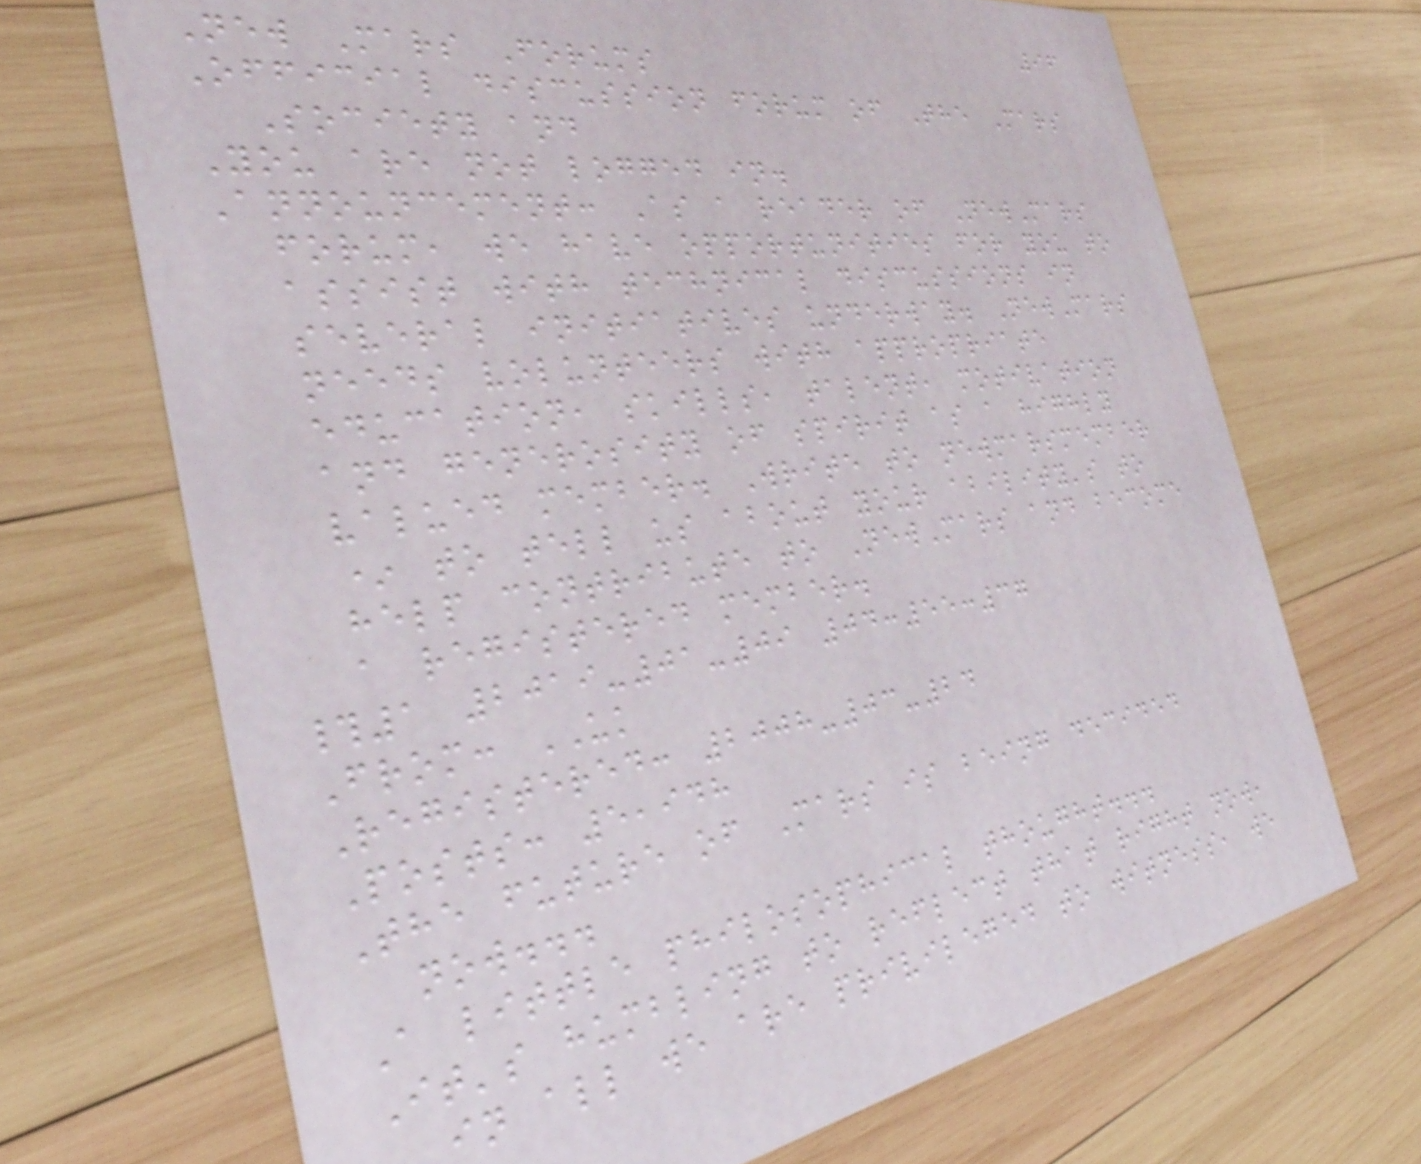96
New Mars Forums
Official discussion forum of The Mars
Society and
You are not logged in.
Announcement: As a reader of NewMars
forum, we have opportunities for you to
assist with technical discussions in
several initiatives underway. NewMars
needs volunteers with appropriate
education, skills, talent, motivation
and generosity of spirit as a highly
valued member. Write to newmarsmember
* to tell us about your ability's to
help contribute to NewMars and become
a registered member.
#1 2019-01-09 04:55:37
From: UK
Registered: 2008-03-24
Posts: 5,948
The future of Mars is being decided
now...
A little philosophical thought...
It's humbling to reflect that right now,
in all we are privileged to witness, we
